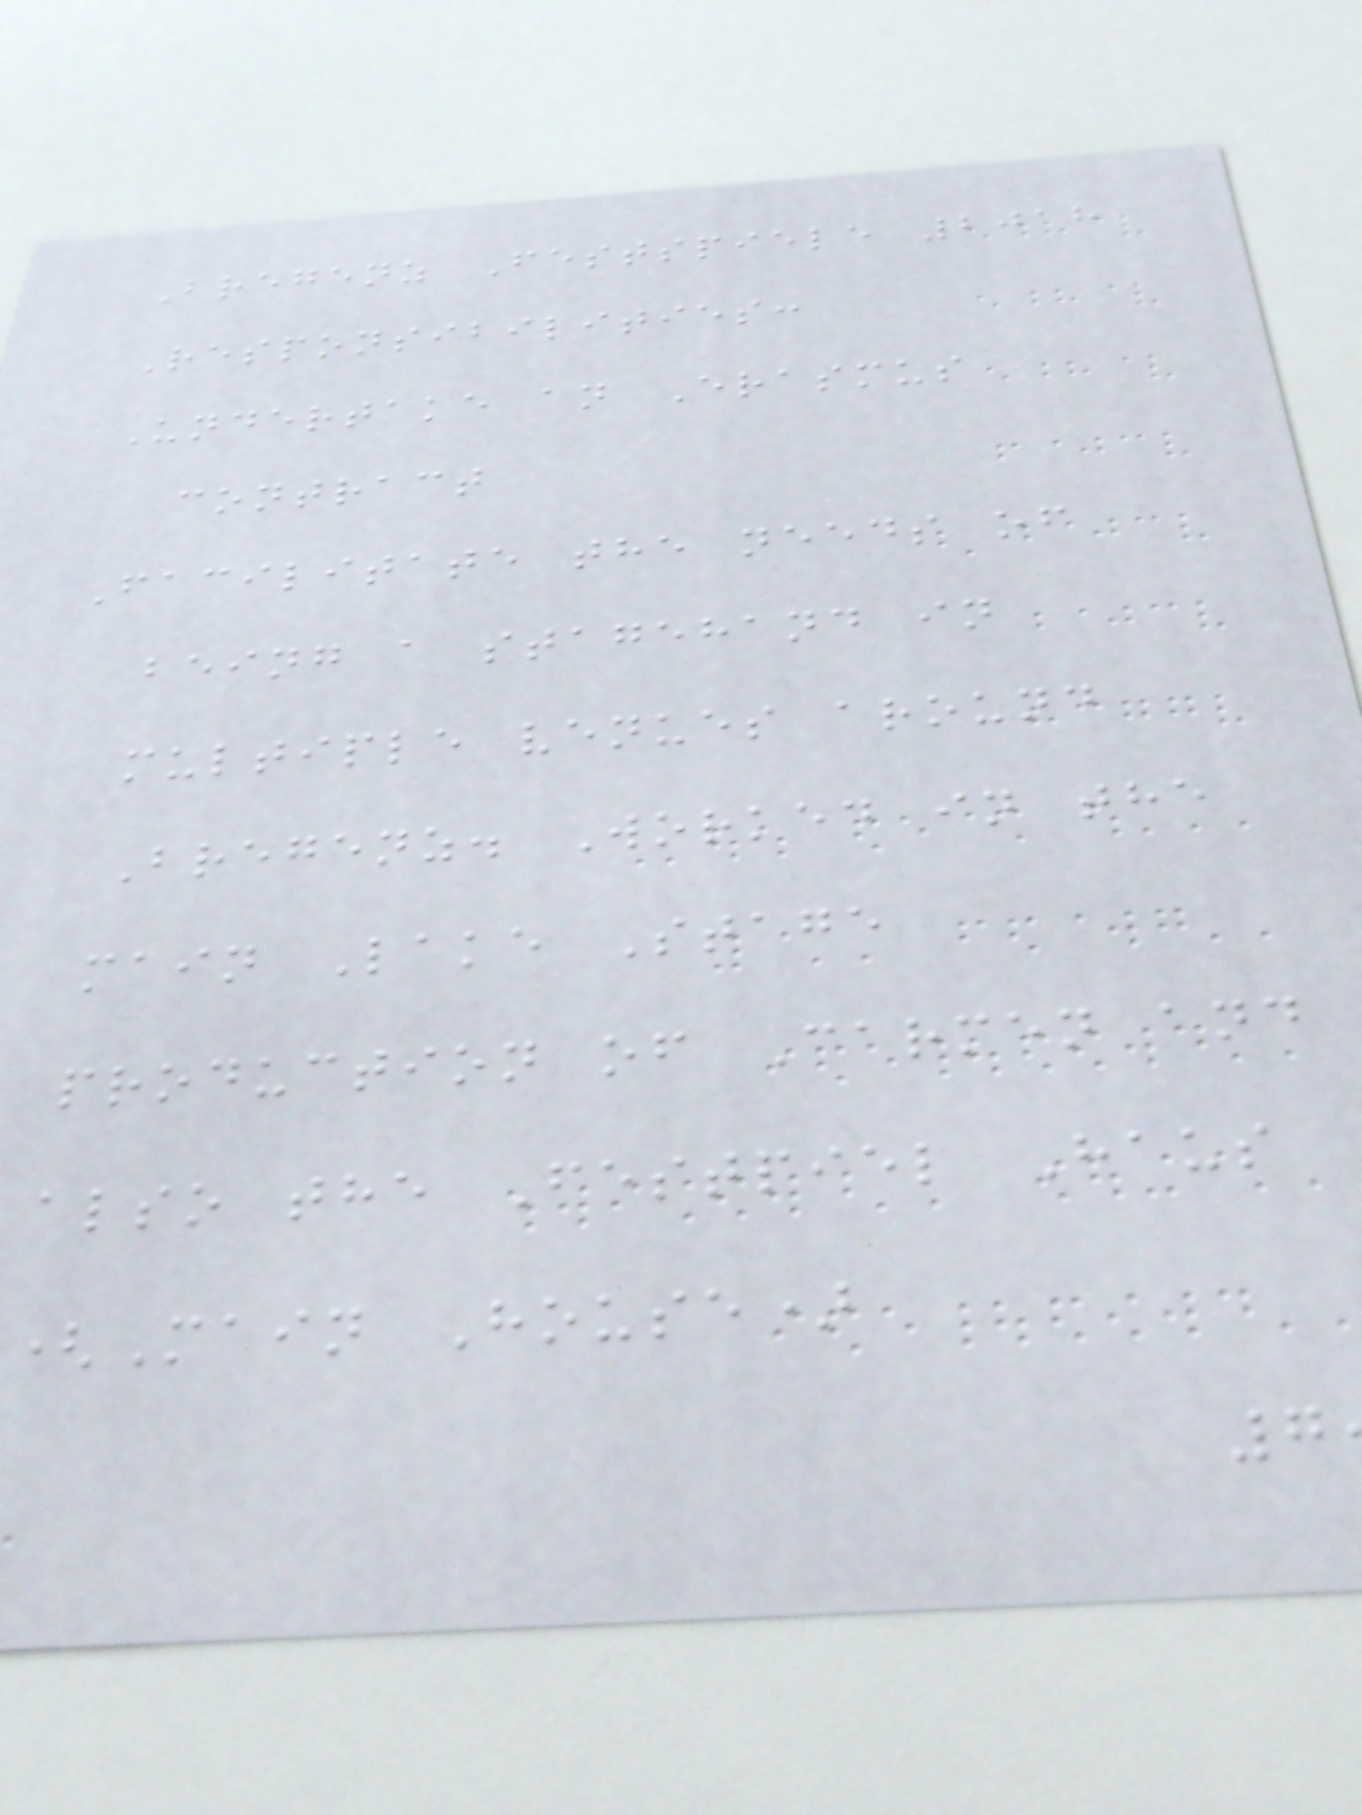Bregenz Festspiele 2018
Responsibilities:
Undertake an Erasmus
contract
Facilitate the needs of
being a stagehand in
multiple venues around
Bregenz. Worked in the
main Lake Stage
production of Carmen and
also the Festpiel Haus
(Main House)
